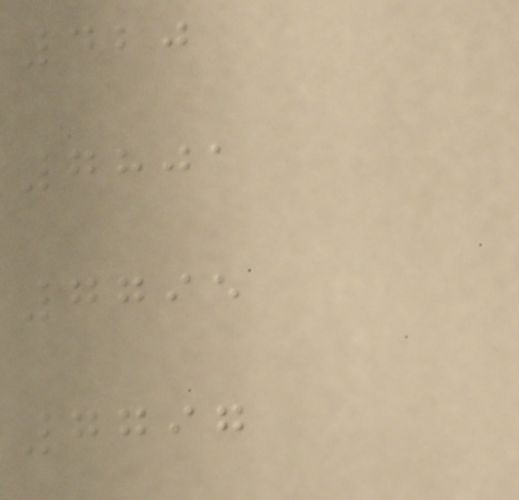420
7801
7795
7797
